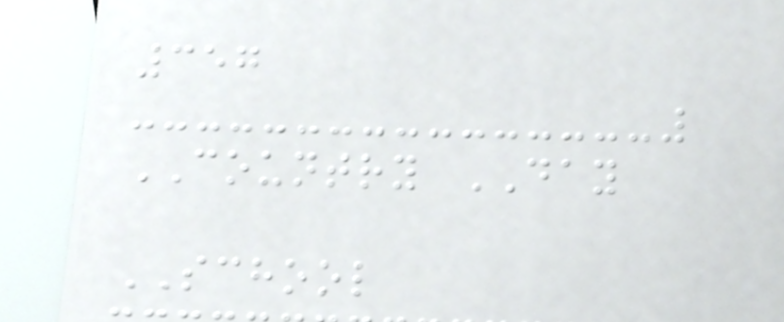357
COUNTRY DAY
SCHOOL
